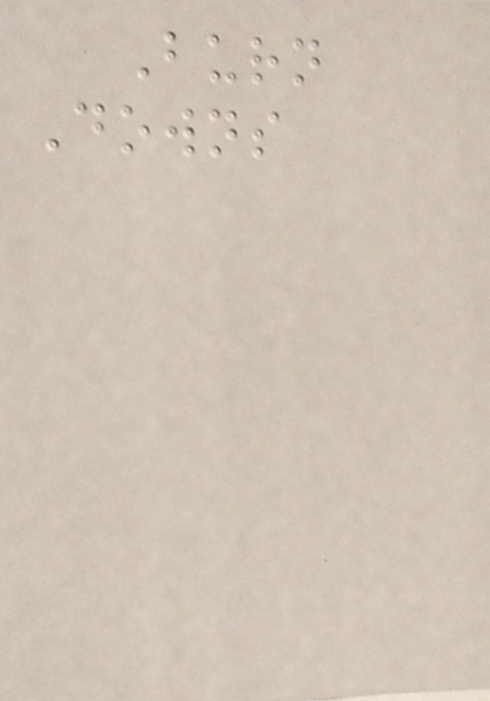Burn
Downs
